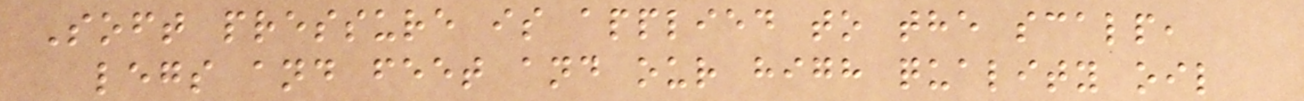Soft pressure is applied to the scalp,
legs and feet and our high quality oil
